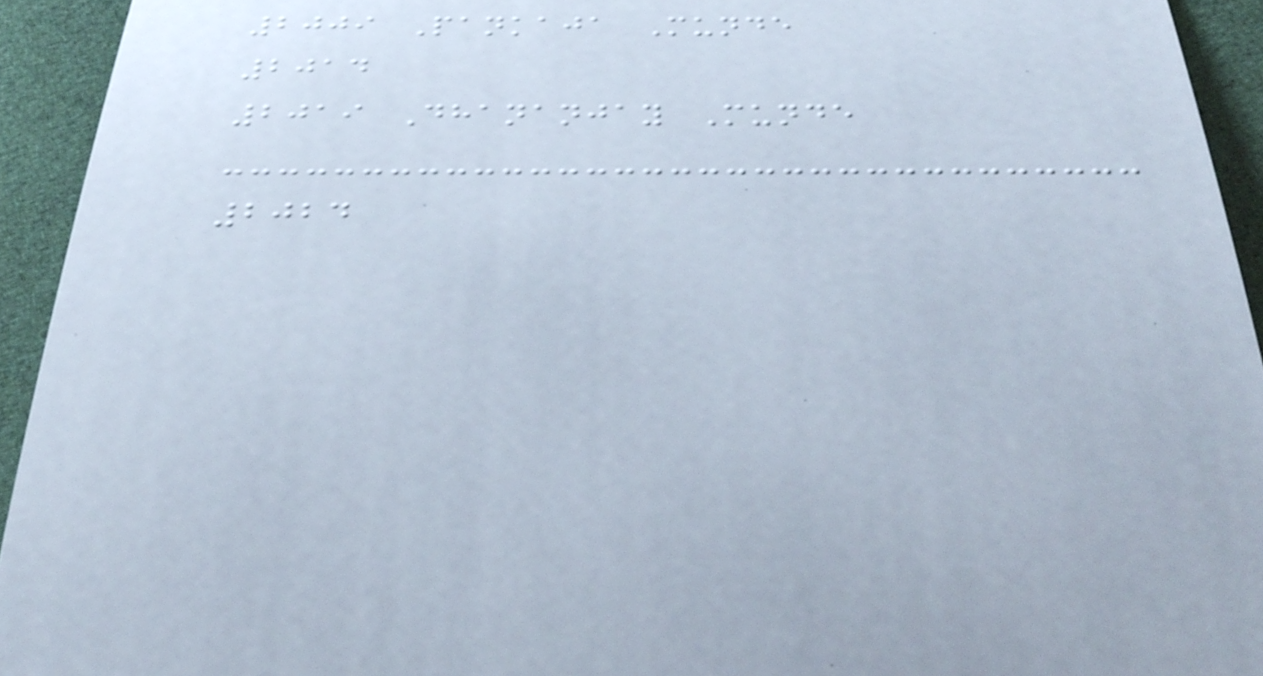2009 Pankaja Munde
2014
2019 Dhananjay Munde
2024
